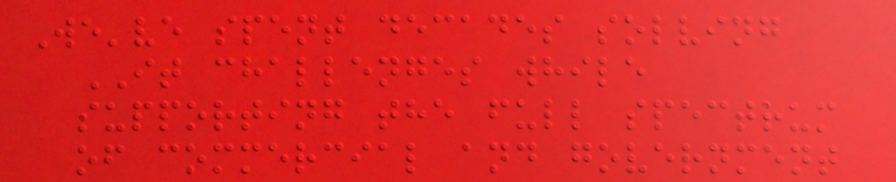We've spent decades solving
IT challenges while
supporting the full spectrum
of commercial and government
